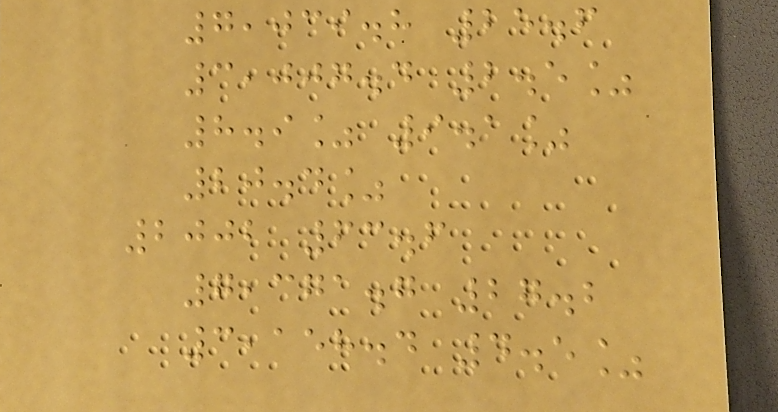7,039.8 25.6
3,007.4 2.5%
8.9% 9.1%
20.4%
2002 63.6
7,371.7 27.2
3,158.4 4.5%
